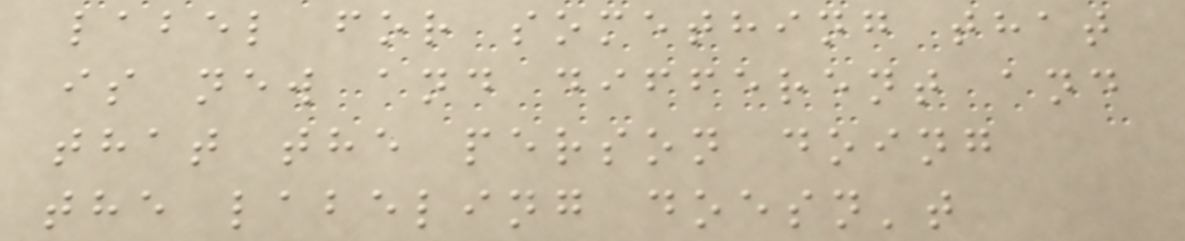label for something that
is new and different and
that the person doing
the labeling doesn't
